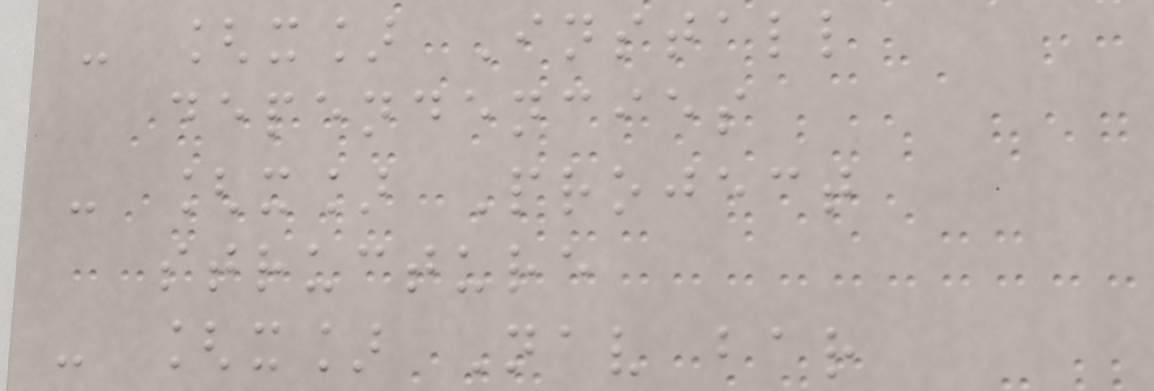- [x] Install
dependencies
- [x] Project
structure
- [x] Nav bar
